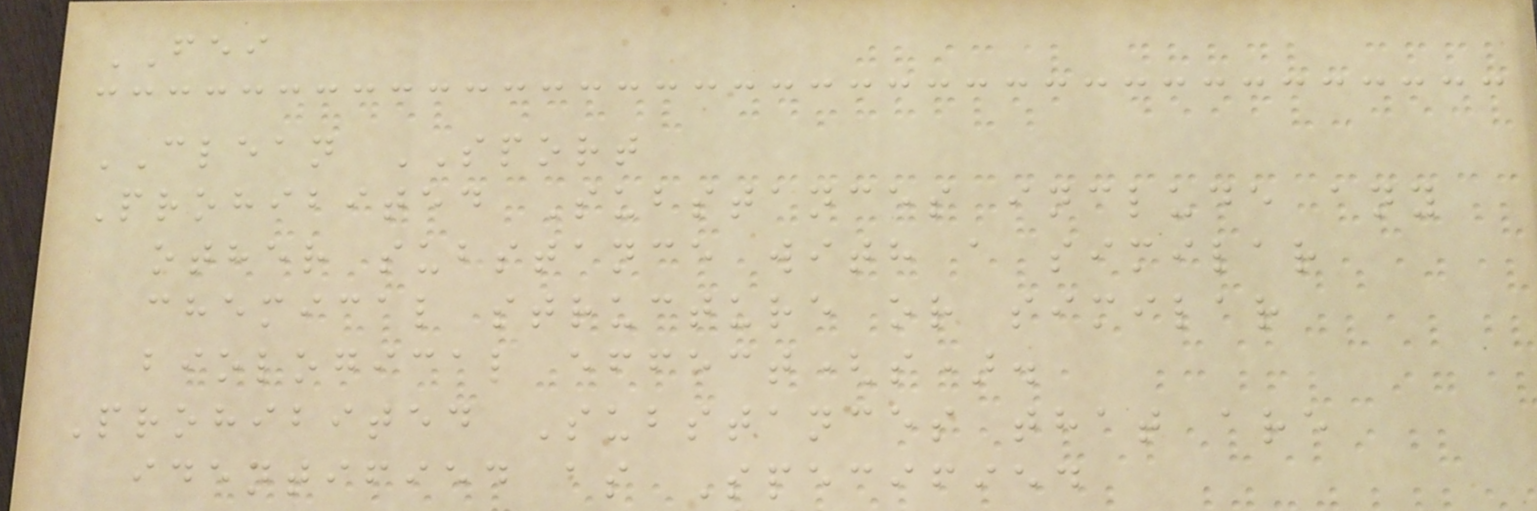FEI
CLEAN SPORT
Prohibited Substances include any
other substance with a similar
chemical structure or similar
biological effect(s).
Prohibited Substances that are
identified as Specified
